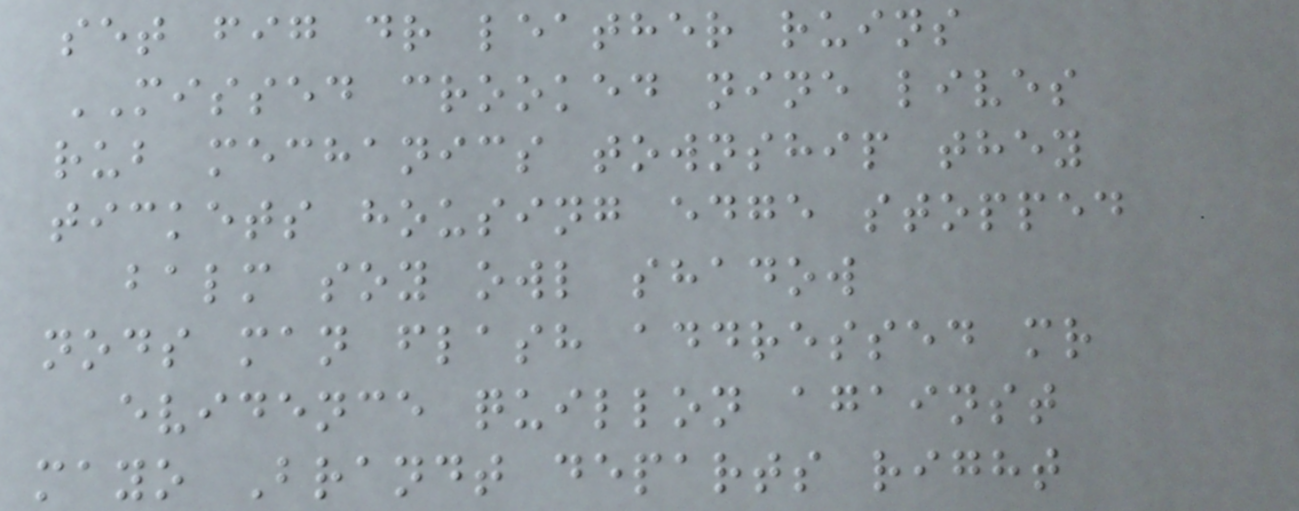set fig dr leather ruins
MISSED crooked nine lives
rub mechanics township they
tickets housing edge stopped
balm soy owl shadow
nods man flash addressed mr
evidence quillon against
mayo Brandt departs right
